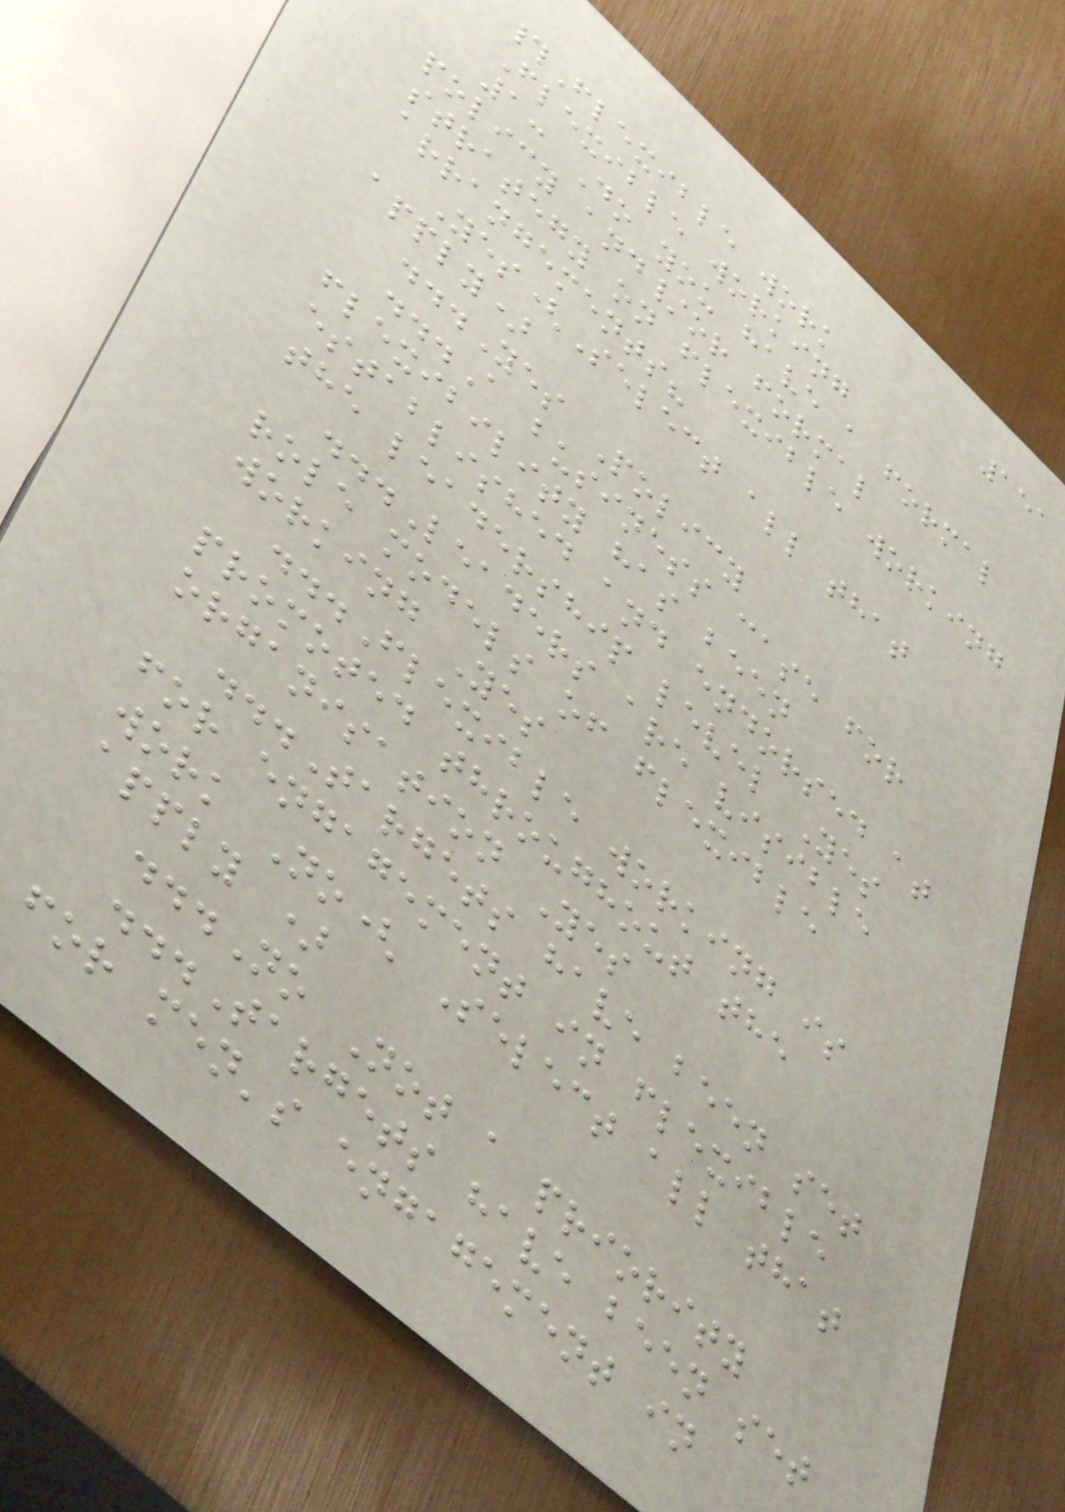151
#Flexible work
Flexible working
1: Do you have a formal
policy and/or formal
strategy on flexible working
arrangements?
Yes(Select all that
apply)
...Yes Policy
...A business case for
flexibility has been
established and endorsed at
the leadership level Yes
...Leaders are visible
role models of flexible
working Yes
...Flexible working is
promoted throughout the
organisation Yes
...Targets have been set
for engagement in flexible
work No( Select all that
apply )
...No Not a priority
...Targets have been set
for men's engagement in
